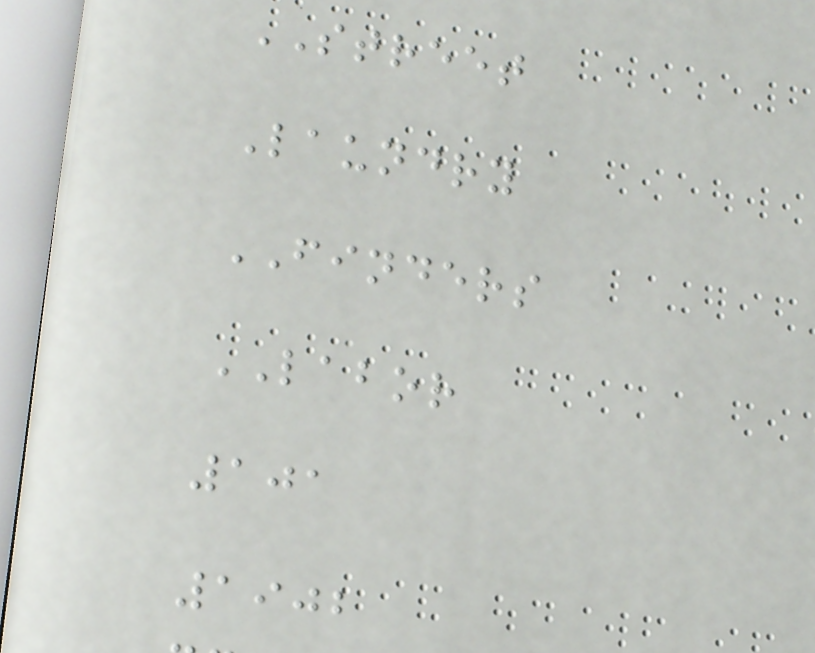STREET
Laundry
FINDERS
LABOR
101
1902
